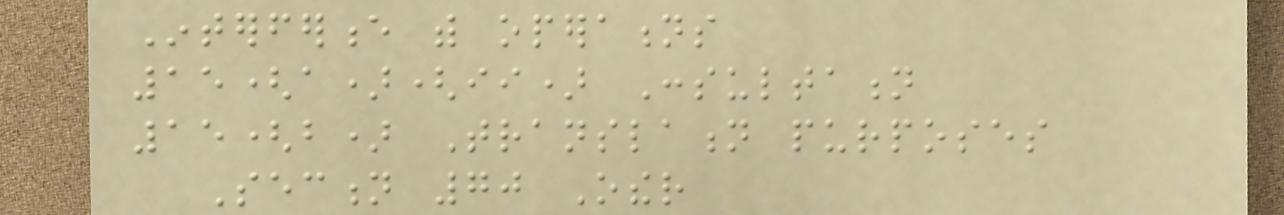Interference with operations
15(a)(ii) Consultation
15(b) Translation purposes
Section 70 Other
